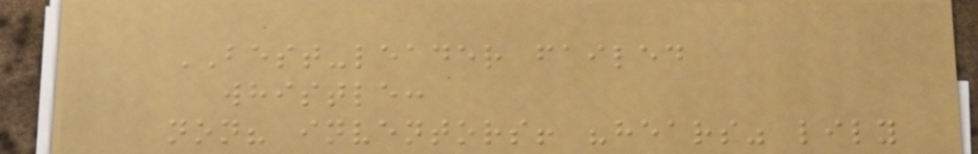BEST-leader failed
whistle:
non? inventors! "hears" lily
